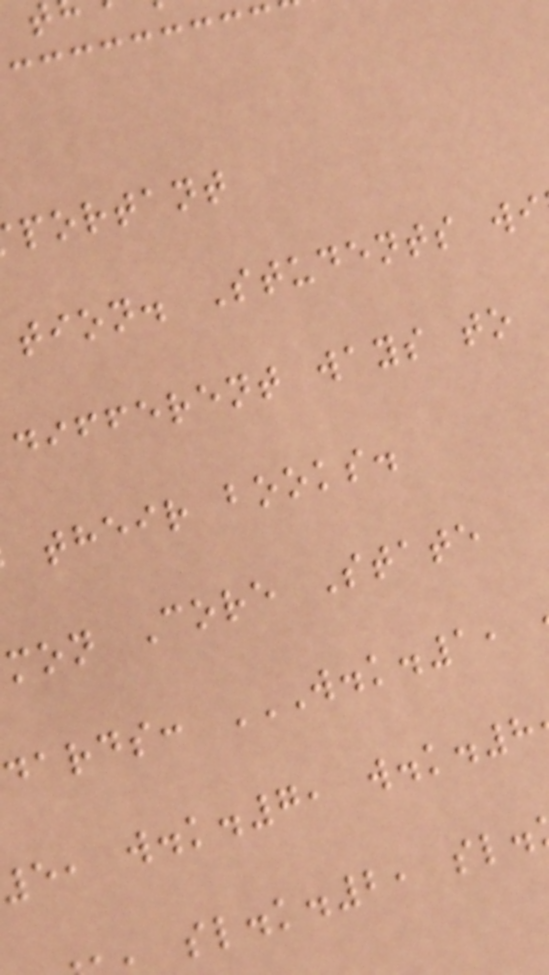portant
tion. Students wi
different ways to
their books.
mon Core State
e, w.k.7,
sl.k.2,
